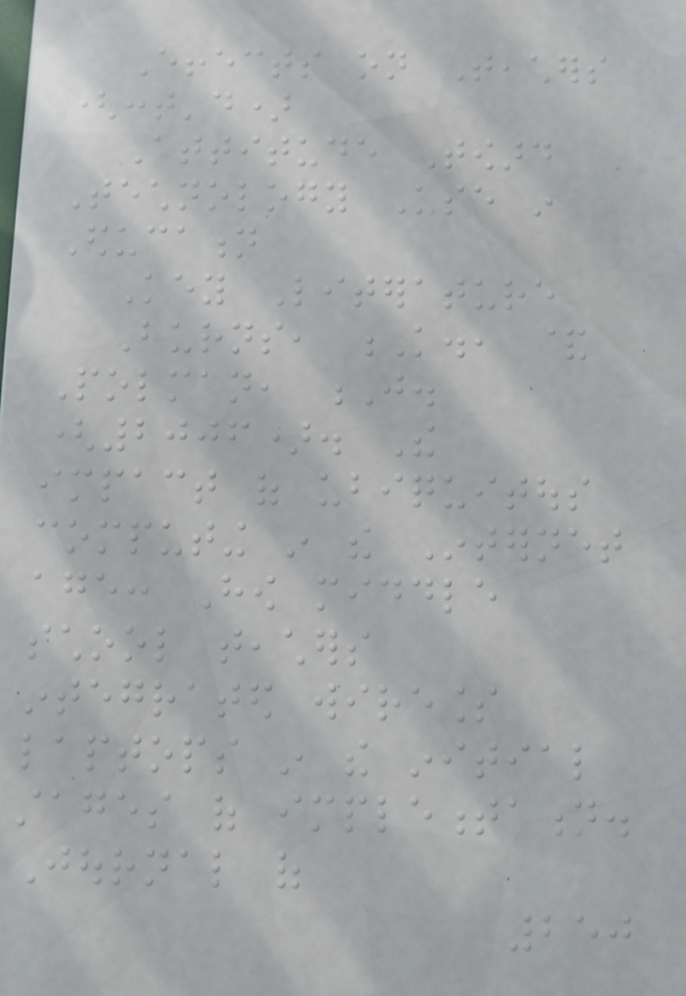Effects on Teachers
(cont'd)
Attitude Toward
Technology Use in
Education
Key Literature
Burns, K., &
Polman, J.
(2006). The
impact of ubiquitous
computing in the Internet
age: How middle
school teachers
integrated wireless
laptops in the initial
stages of implementation.
Journal of
250
